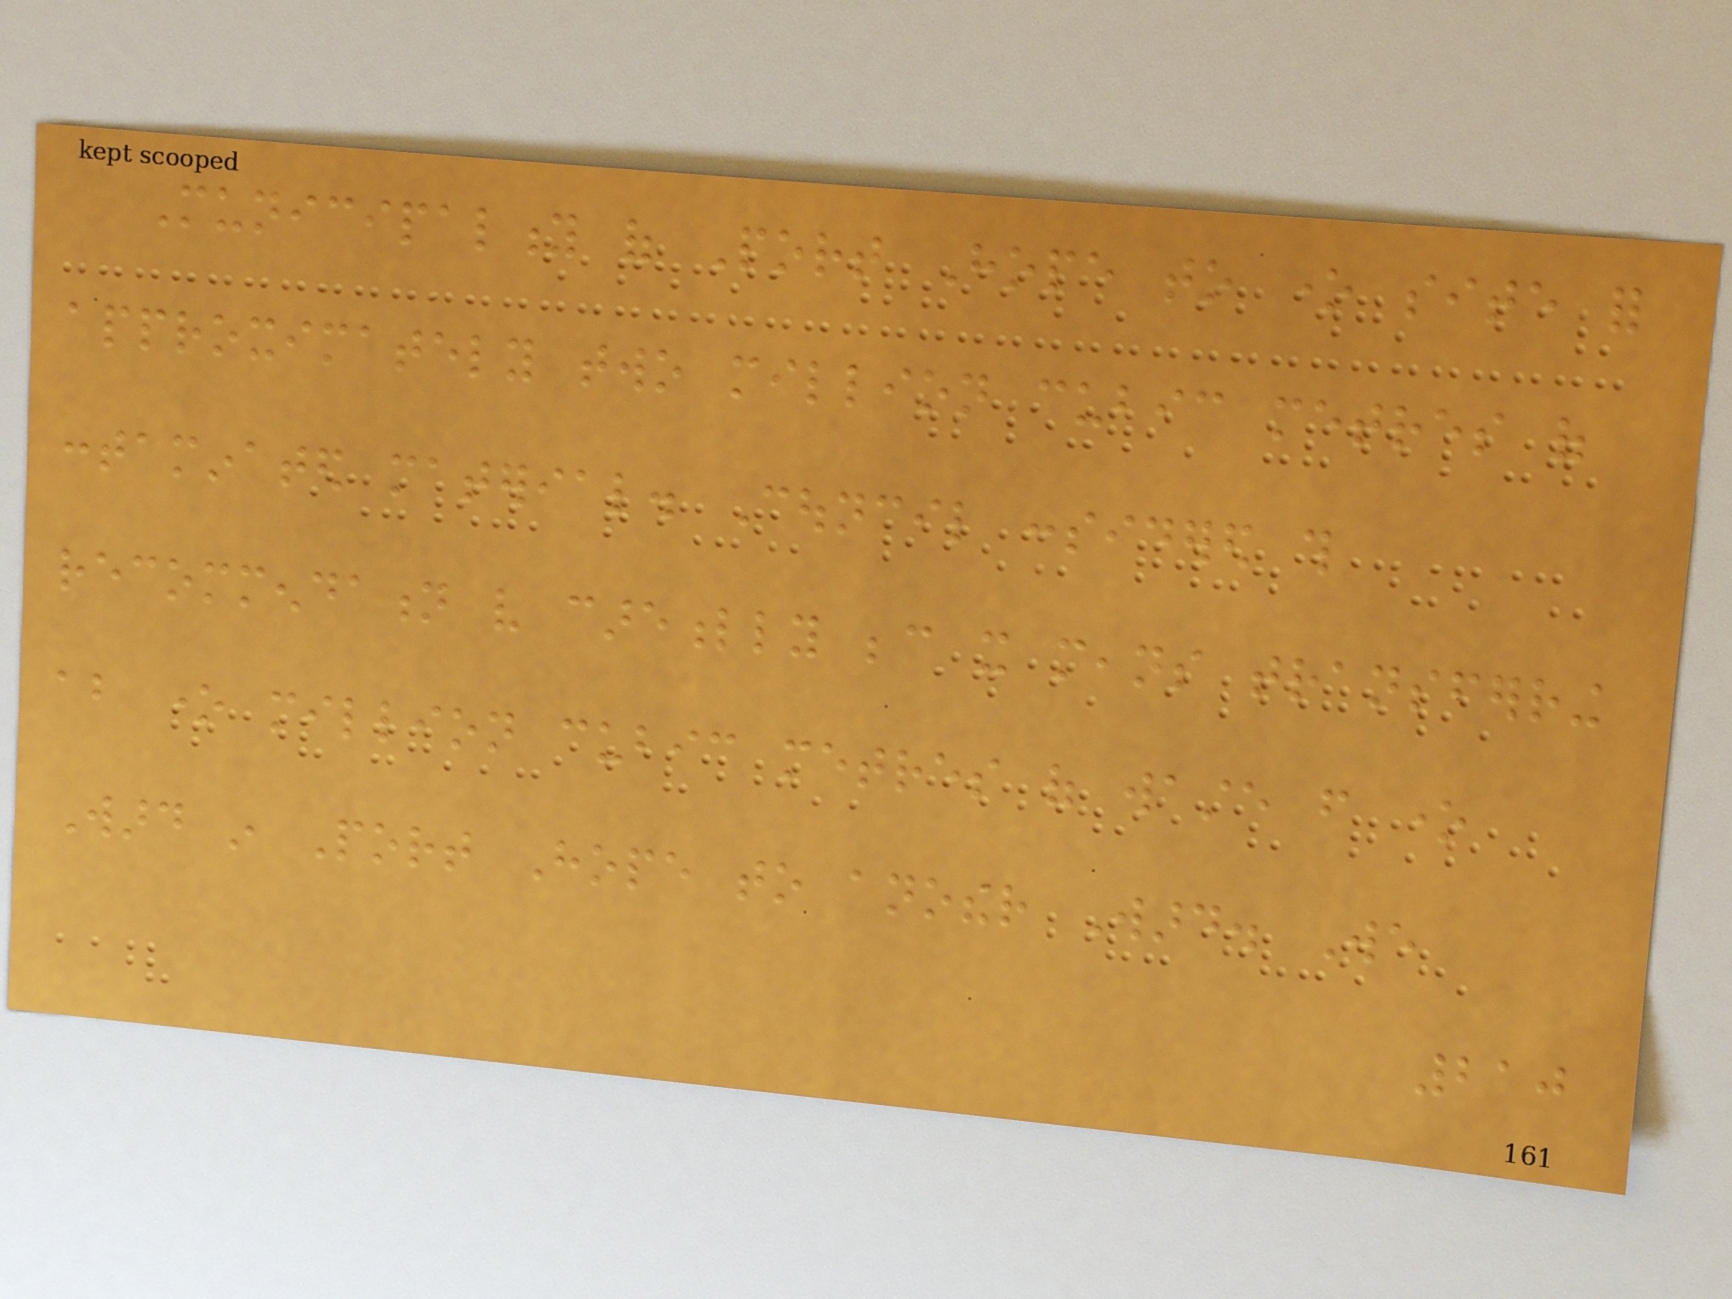Municipality of Port Hope to one site for
approximately two million cubic metres of
contaminated material. Council considered this
recommendation very carefully because it means transferring
about one million cubic metres of waste from one
Ward in Port Hope to another Ward. We
210
